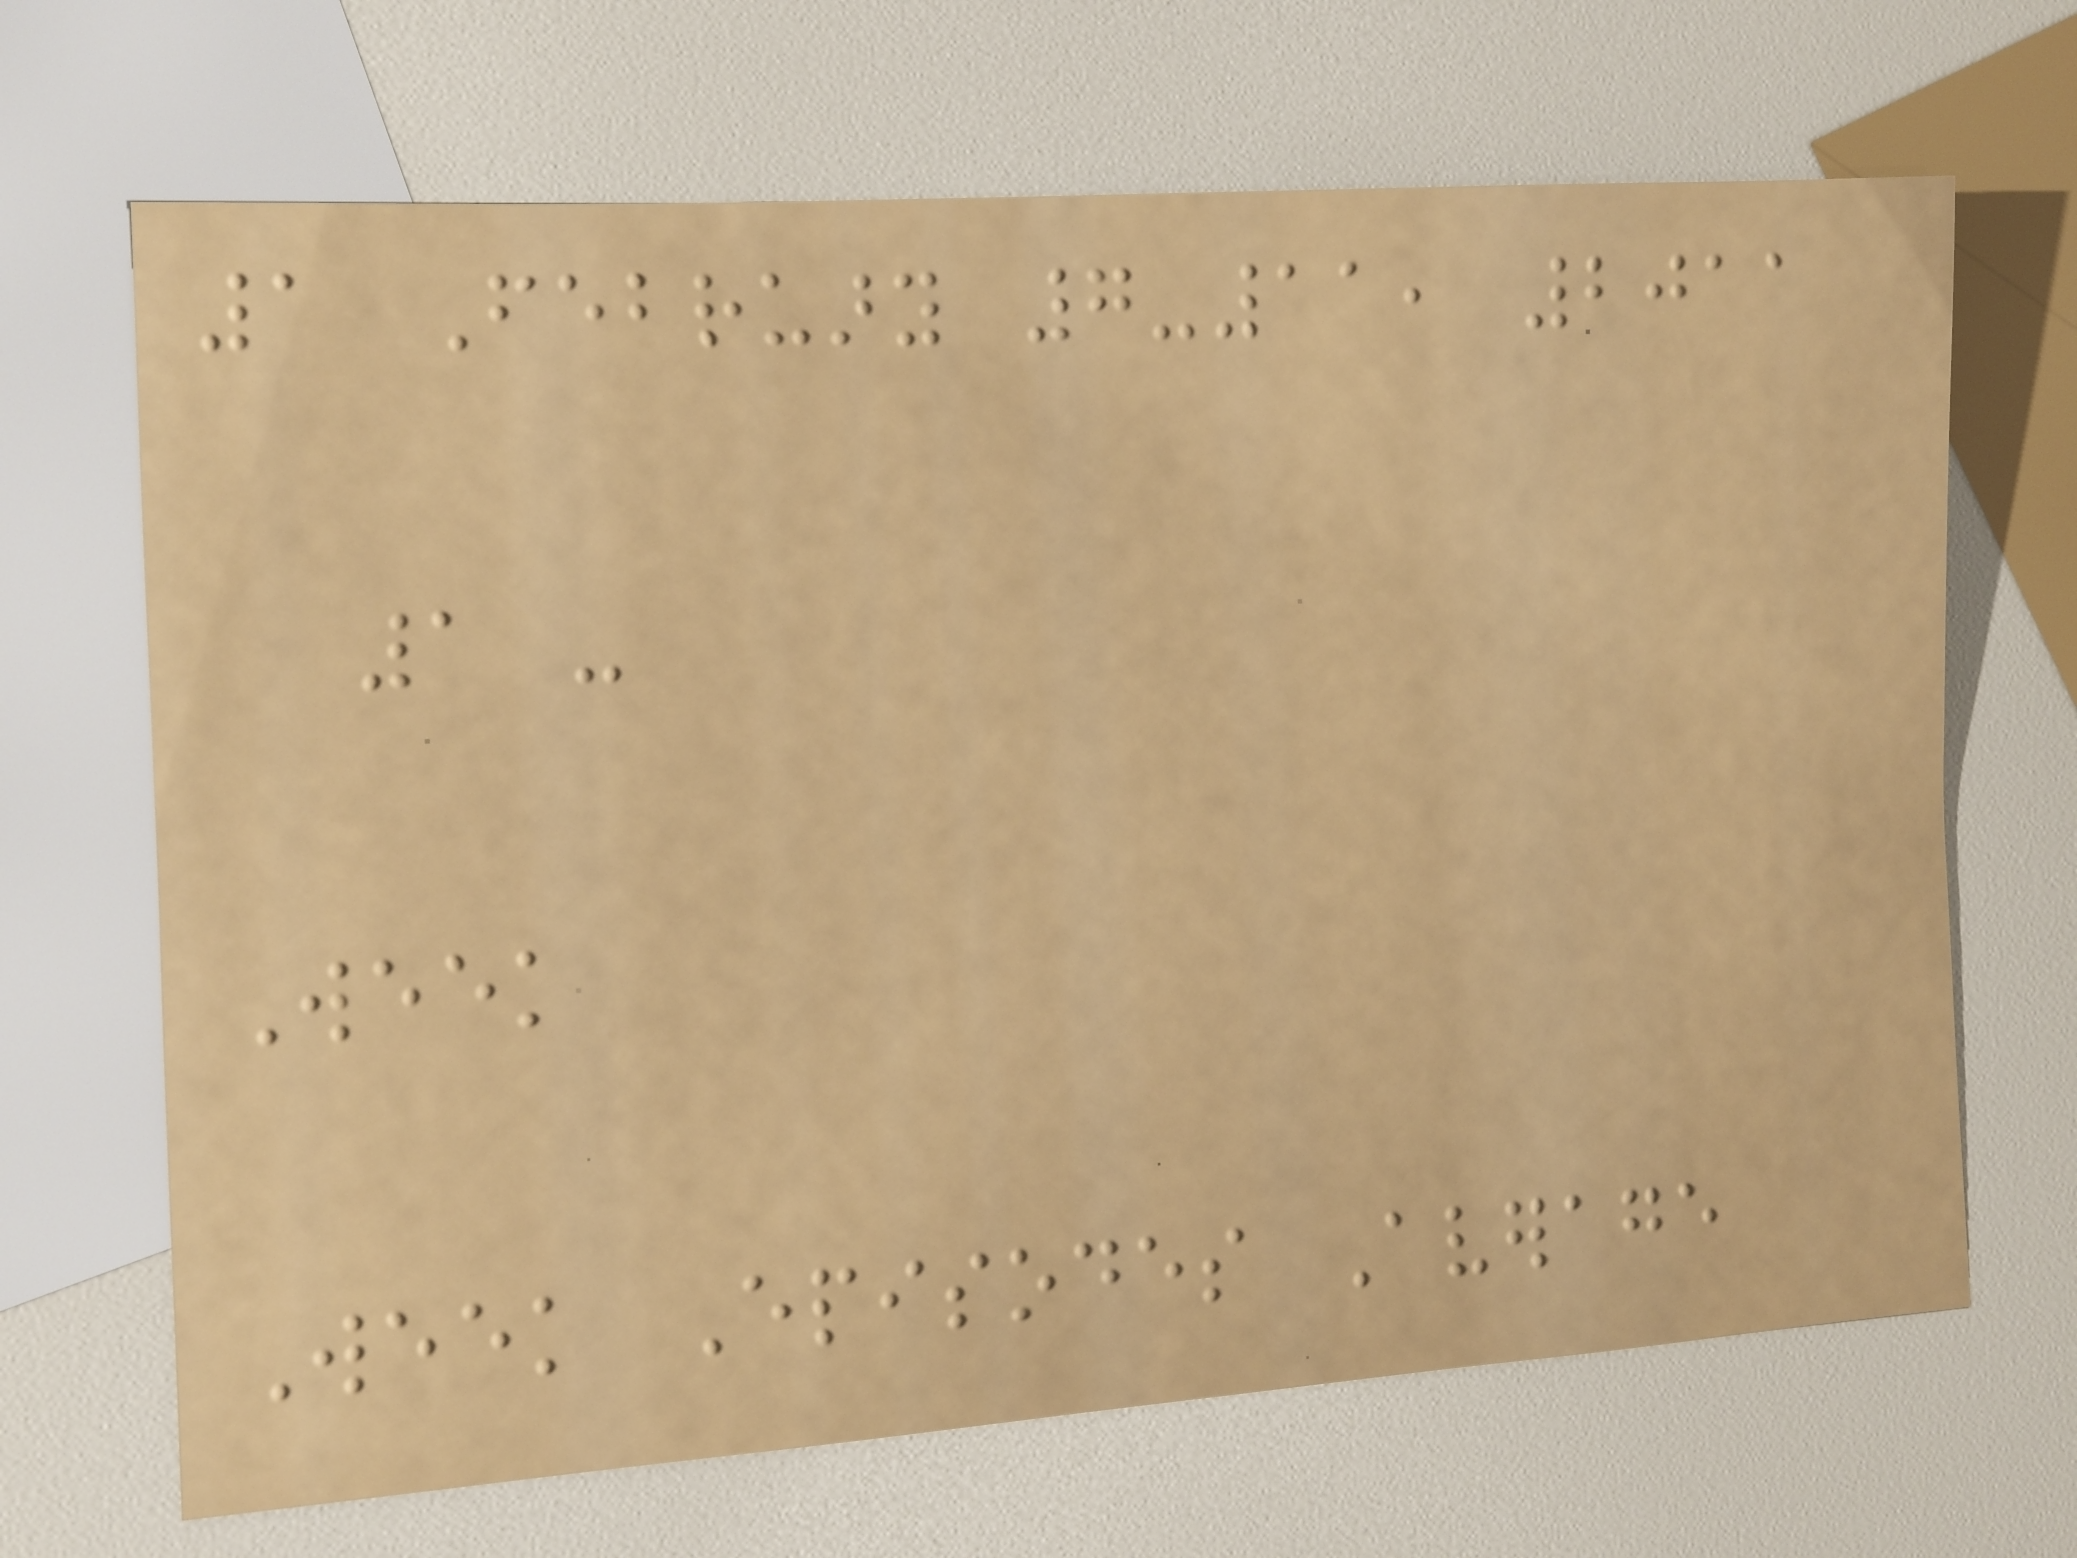1 February 7-11, 2011
1 -
Week
Week Episodes Average
